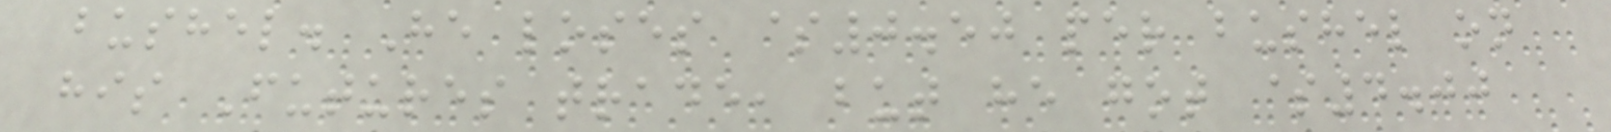bushel. He loses $0.50 per bushel on
his Futures trade, but he got $4.00
